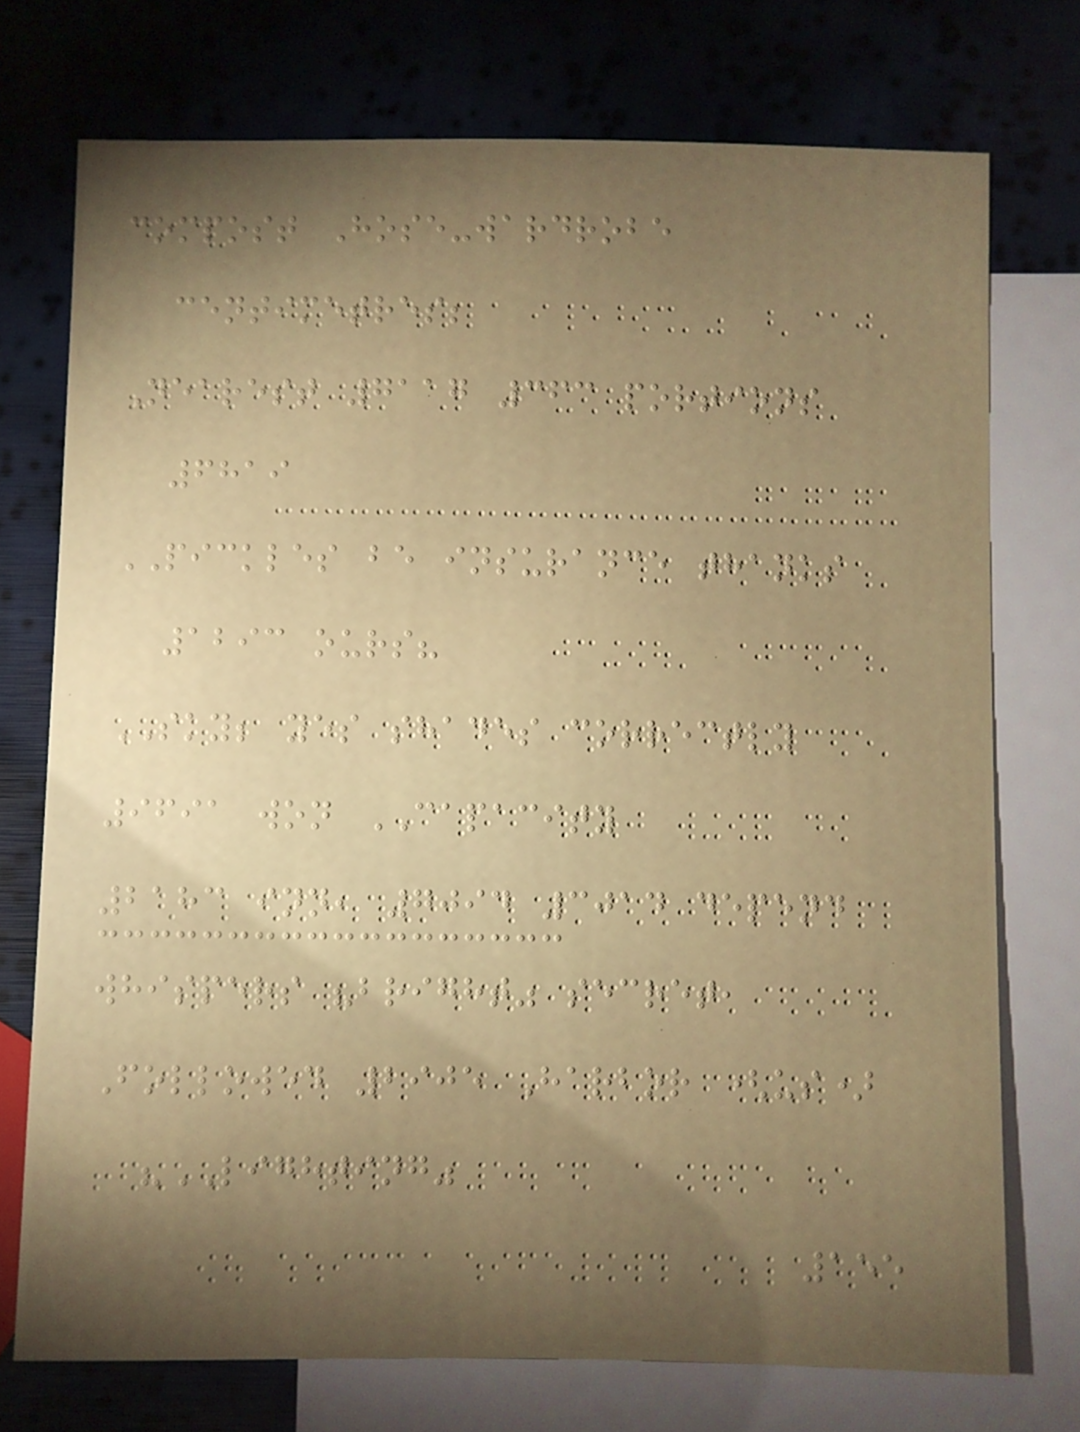compost Hose-wardrobe
centimetres;
Nearest 7117 363 portions
6819
PICKLES be insurance thanks
1293 ours?
SKY; yes shades correctly
9691 won CAPACITY
2183 inn, 7094 3014 depend
whispers "bright" secret,
Followed 2905 Harbor (us)
"LIGHTING"
155
